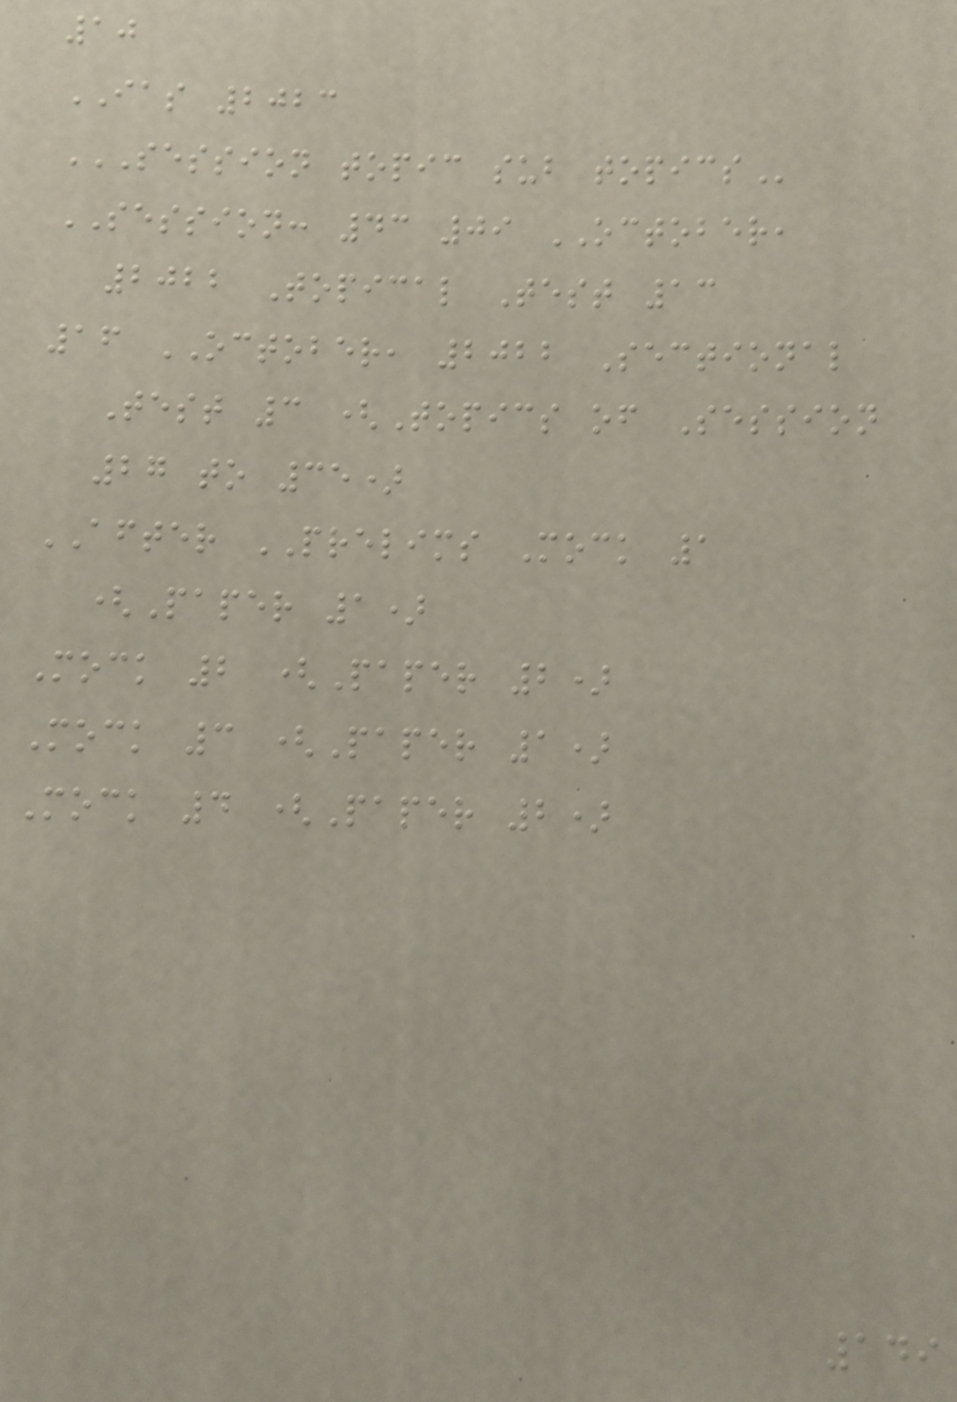10
IAS 2023
SESSION TOPIC SUB TOPICS
SESSION: 43 09 OCTOBER,
2022 Topical Test 13
16 OCTOBER, 2022 Sectional
Test 3 (Topics of Session
27 to 35)
AFTER PRELIMS Mock 1
(Paper 1)
Mock 2 (Paper 2)
Mock 3 (Paper 1)
Mock 4 (Paper 2)
149
